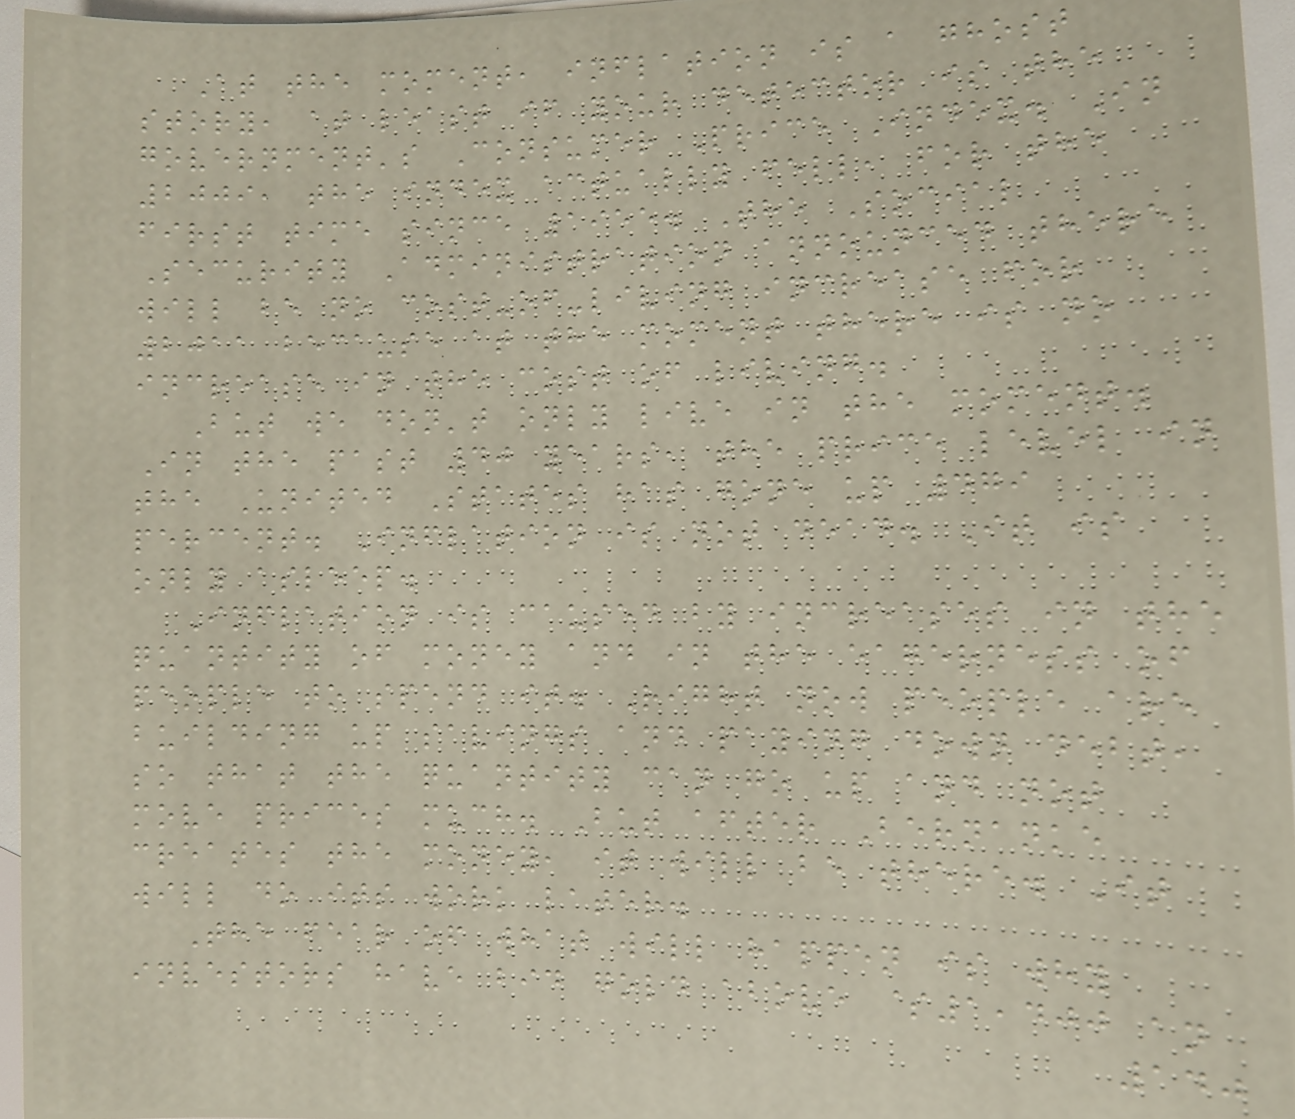At the moment, inflation is a ghost
story, at least if your detector is the
government's Consumer Price Index. In
2009, the index actually fell, for the
first time since 1955. The Social
Security Administration announced there
will be no cost-of-living increase for
2011 because at the moment there is no
increase in the cost of living.
But we don't only live in the moment.
In the past 40 years, the price level in
the United States has gone up 479
percent. Inflation is not dead. It is
only asleep.
Inflation is caused by increases in the
quantity of money and in the eagerness of
people to spend it. Right now people are
building up savings and paying down debt,
so that the quantity can go up and not
move prices much. But after Bernanke
creates the money, it will be there. It
will do its work later.
The fear of what will happen is why
investors have bid gold above $1,400 an
140
